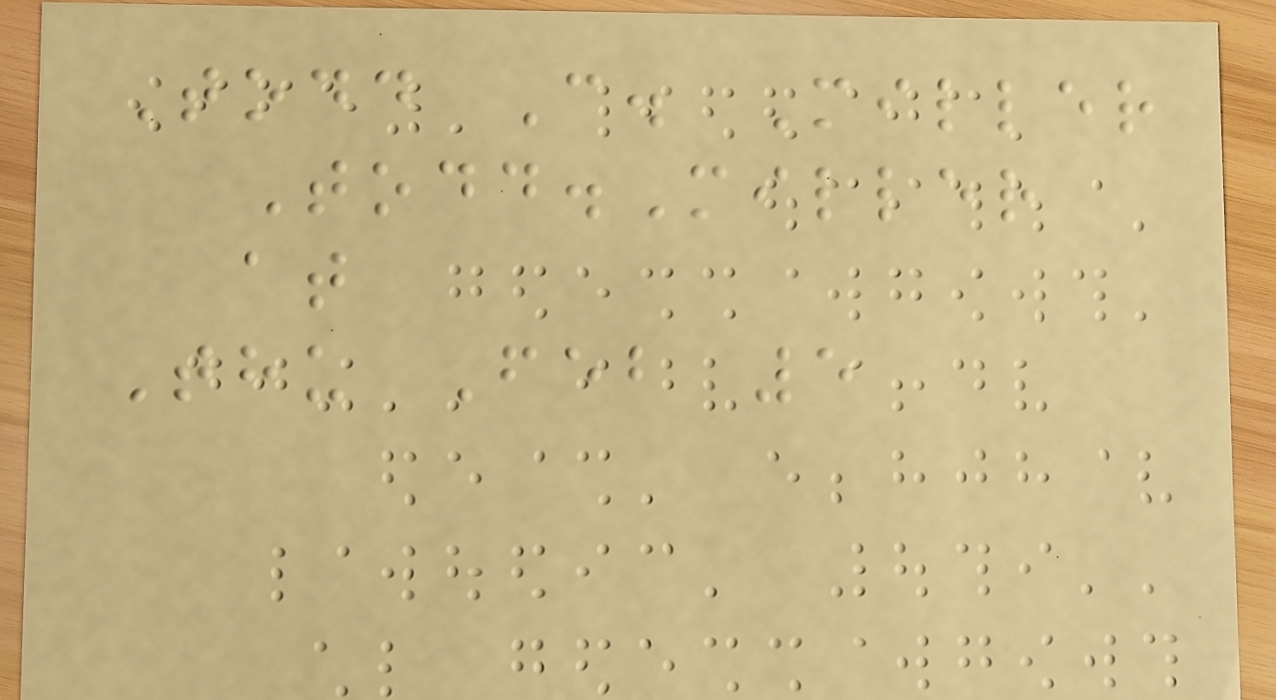Todd C. Miller
Todd.Miller
at
Thu Feb 5
